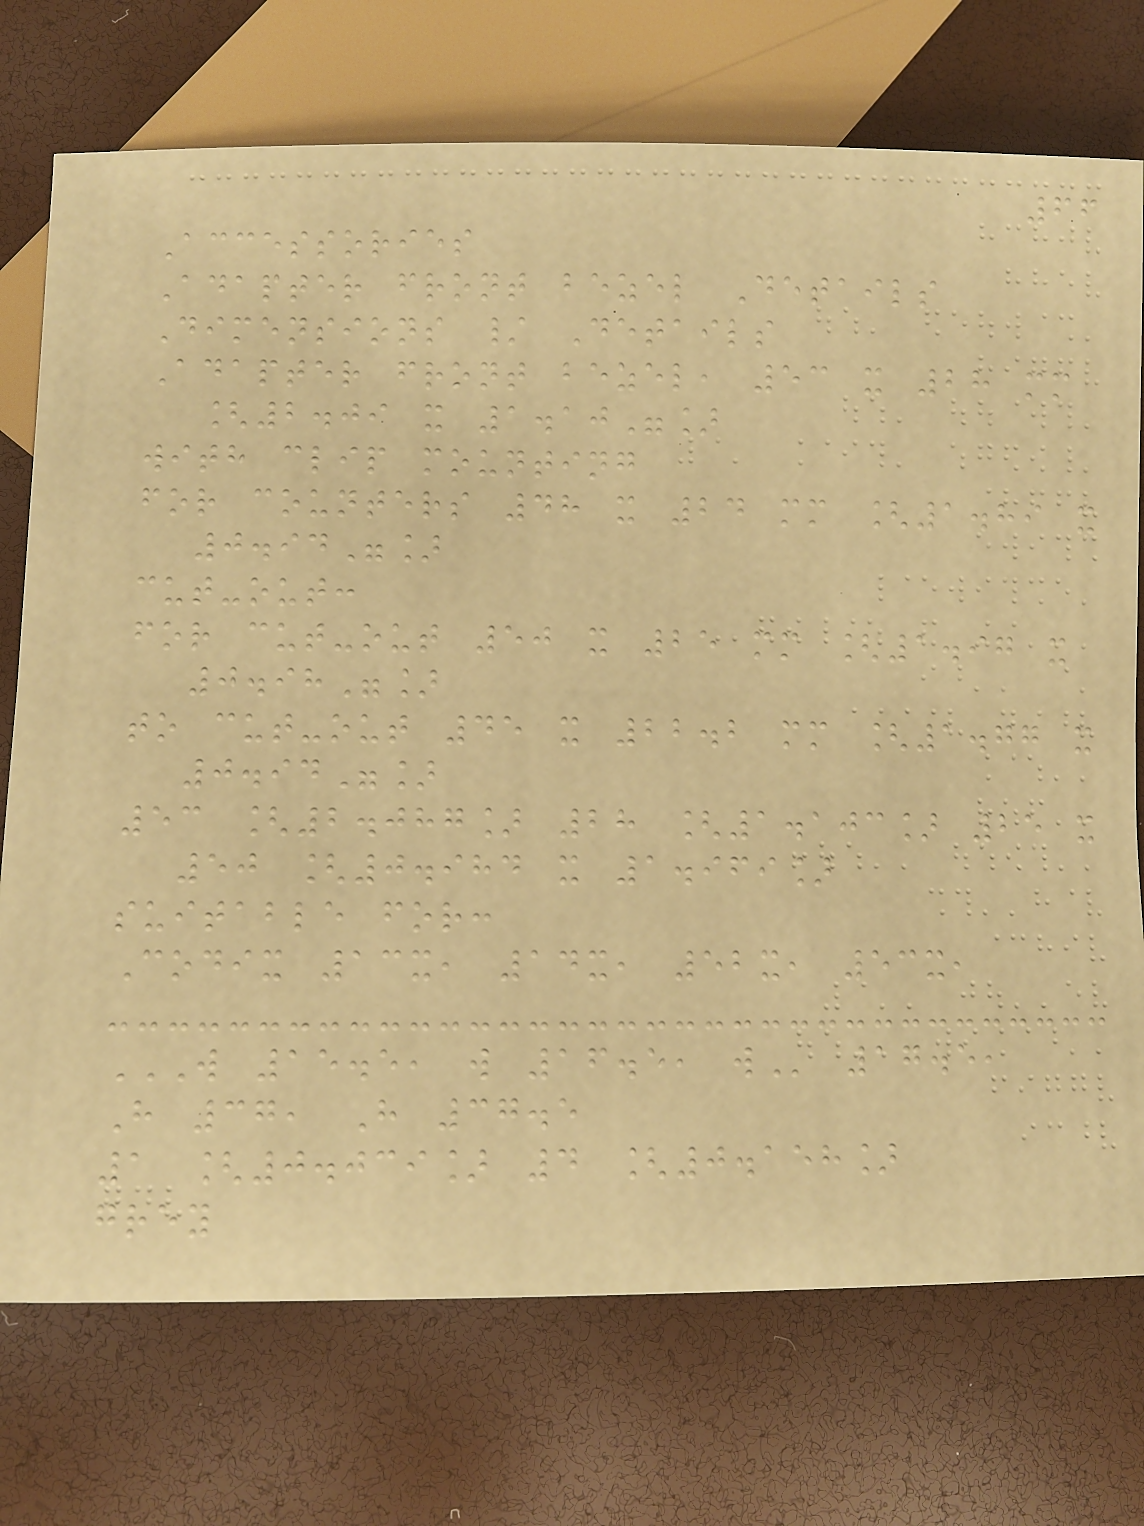66
Accessories
Adapter front bezel Details
Dimensions / Details
Adapter front bezel, 53 x 28 mm
[2.09 x 1.10"]
with clip mounting
for counters 48 x 24 mm [1.89 x
0.94"]
cut-out:
for cut-out 50 x 25 mm [1.97 x
0.98"]
to cut-out 45 x 22.2 mm [1.77 x
0.94"]
53 [2.087] 28 [1.103] 25 x
50 [0.984 x 1.969]
suitable for:
Codix 13x, 14x, 52x, 53x,
W 15.5, W 16.5, W 17.5,
H 37, H 37.5
1 [0.039] 4 [0.158]
grey
